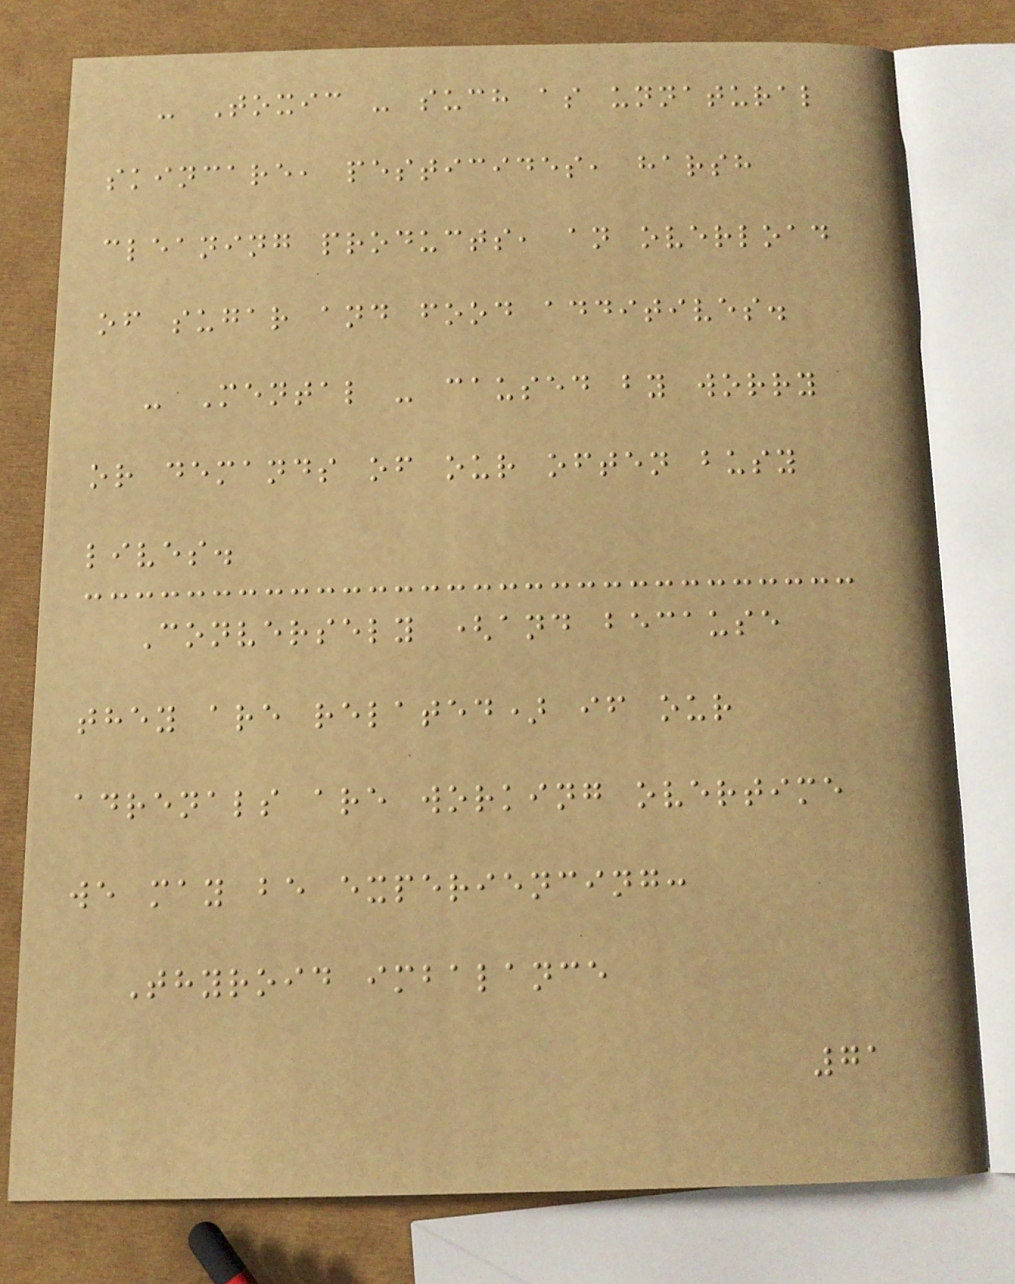- Toxic - such as unnatural
skincare, pesticides, harsh
cleaning products, an overload
of sugar and food additives.
- Mental - caused by worry
or demands of our often busy
lives.
Conversely (and because
they are related) if our
adrenals are working overtime
we may be experiencing:
Thyroid imbalance
71
